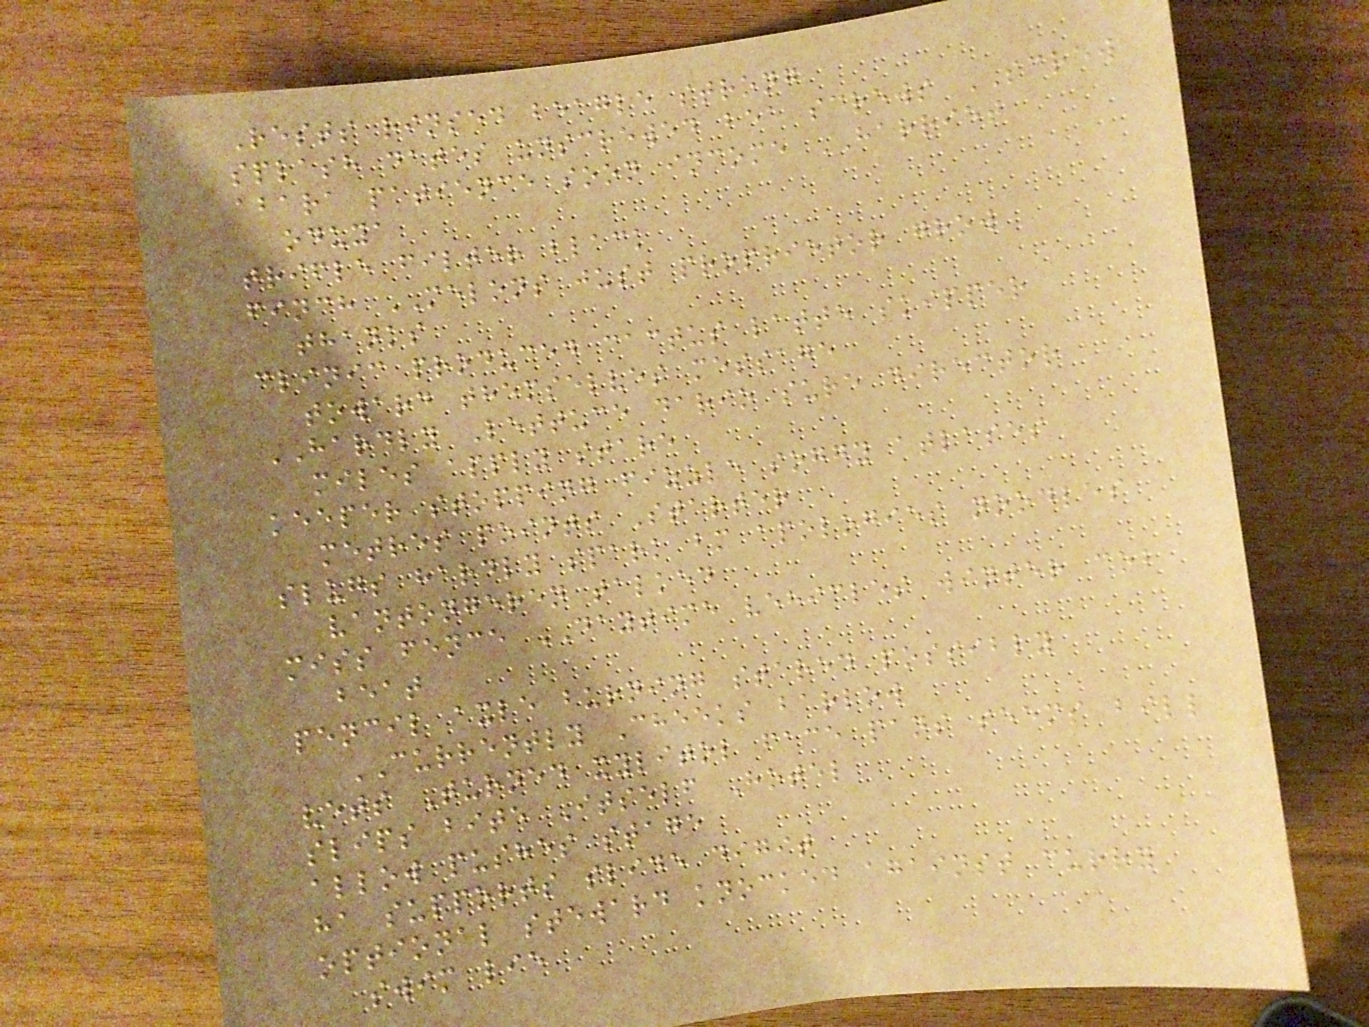Rests rinsed beagle strong
splash dates unscrewed bea screws SCREW
abara patience soon income HARRIET
oduya
trifle filter black
finch MELONS just proprietor grow
thanks
clinic produced cactus latte skipper
toward themselves message
HARDLY Lettuce dario sure director
miles apply stare
keeper stopping fizzle soggy atlases
metres points Starter
slugs hardly spark bm apologies noodles
vantongeren talked
miss fence DAYTIME vehicles winter cob
beat
pencil axle burning stared possibly
CURRENTLY Cheeks barlow
vets Turned xylitol face pans seems bill
slips bite Itself Hotel
allow pushes stage
ha supports slide digit
optional steward knocked against curry
swim lie
